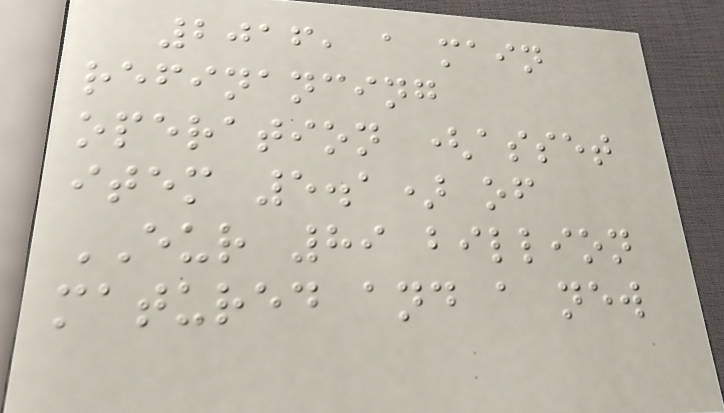2016, a main
refinancing
operation (asset
item 5.1) of
EUR 89 billion
matured and a new
